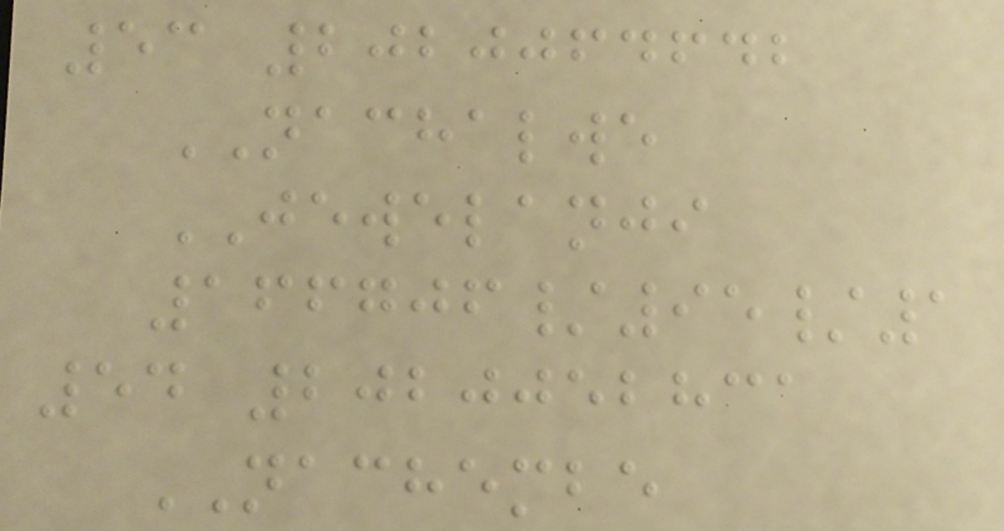53 2020064642
NACHALWE
JEWELANJI
166706/95/1
54 2020052831
NACHEMBE
